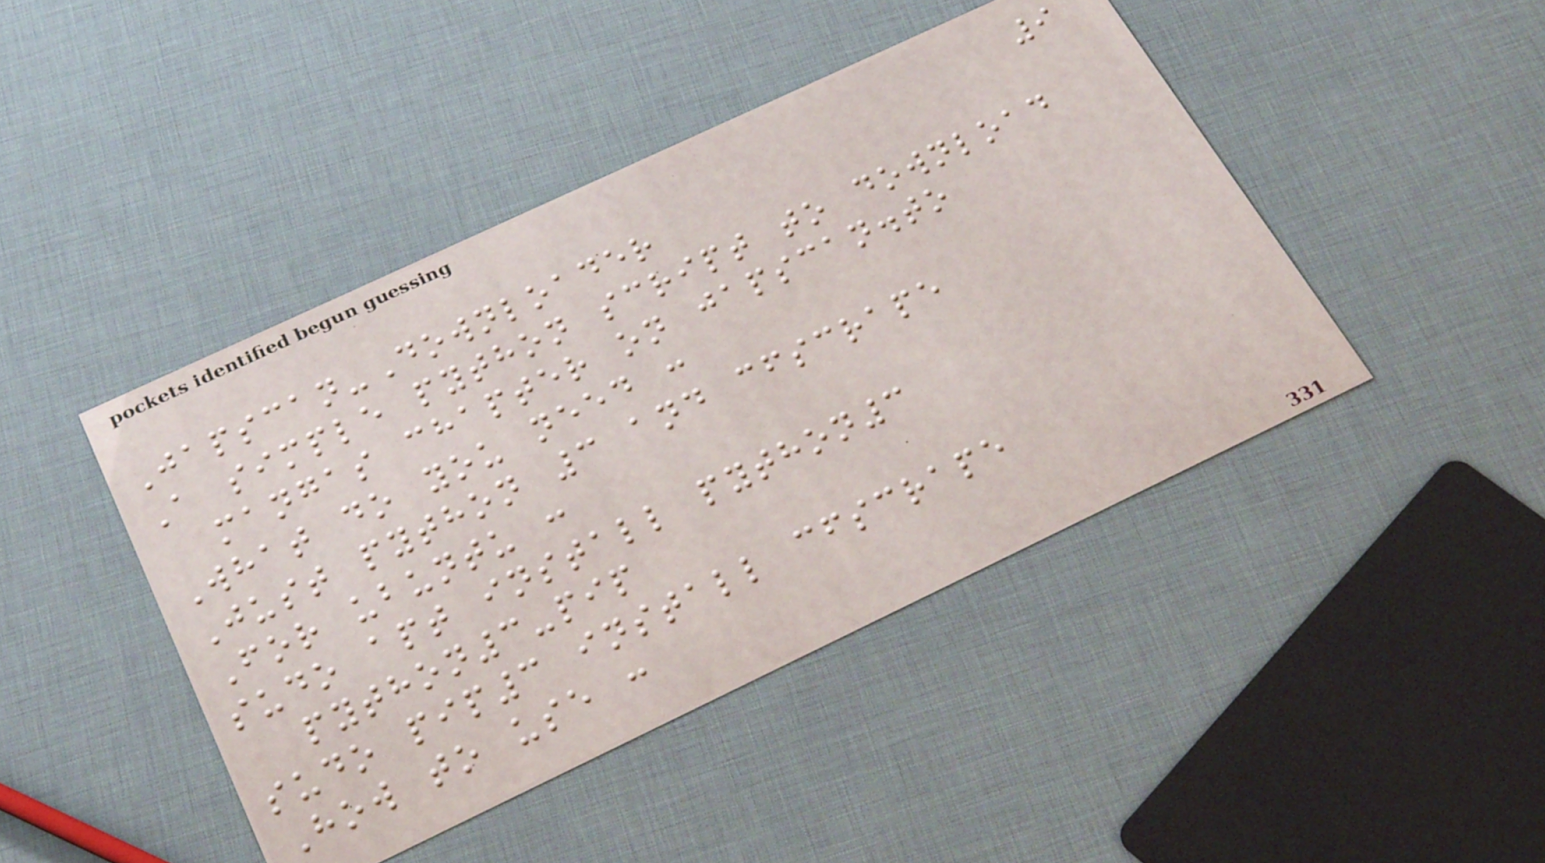9
Japscan-Downloader
A simple python script to download
mangas chapter on japscan.to
What do you need :
Just python 3 and cfscrape
For ubuntu :
sudo apt install python3
python3-pip
sudo pip3 install cfscrape
How to use :
